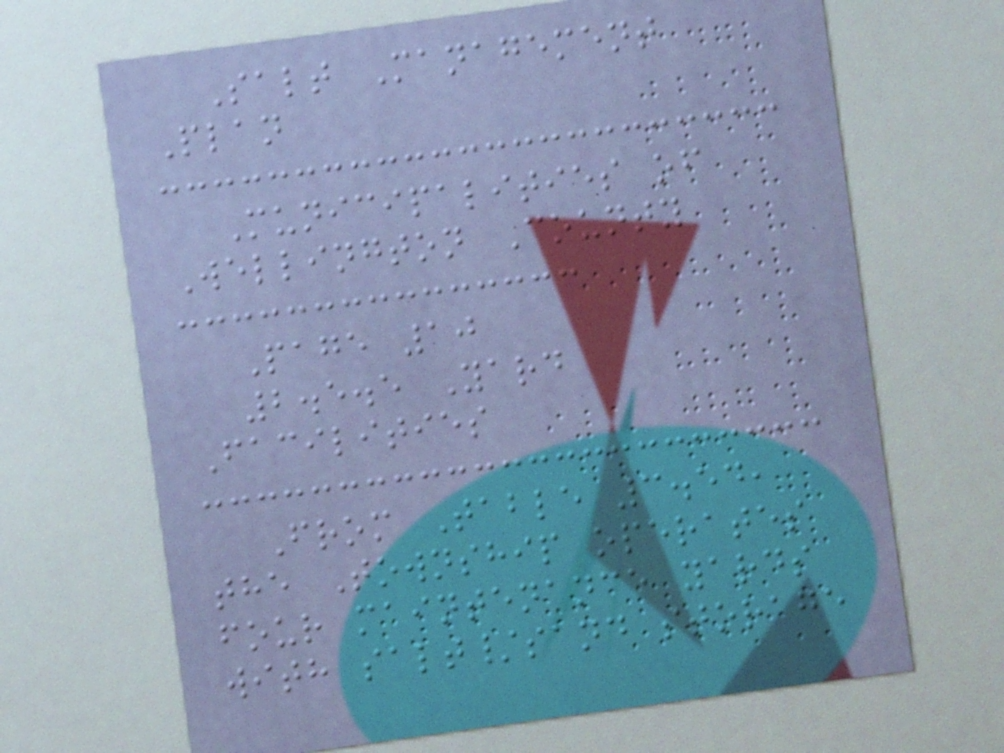Salt Management
Plan
Municipalities of
Wellington County
Page 10
2.5.5 Yard
Facilities
From Table 3.54,
the Township operates
four maintenance yards
with salt/sand storage
